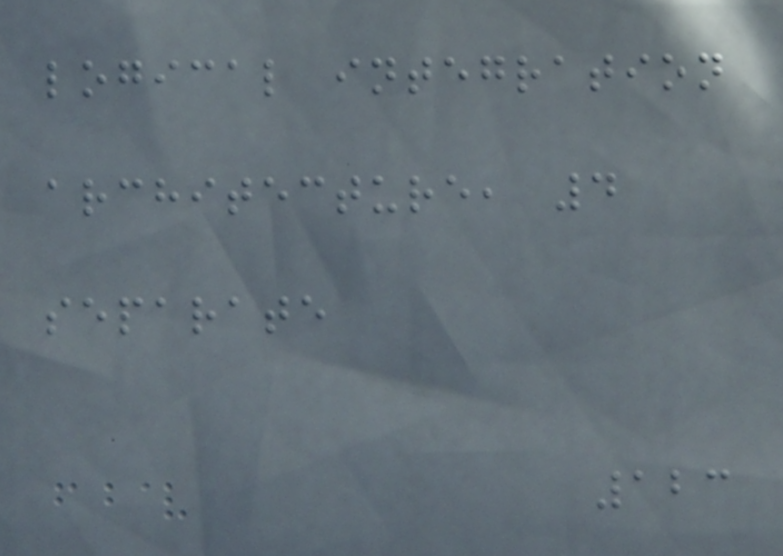logical integration
architecture, 4
separate
123
